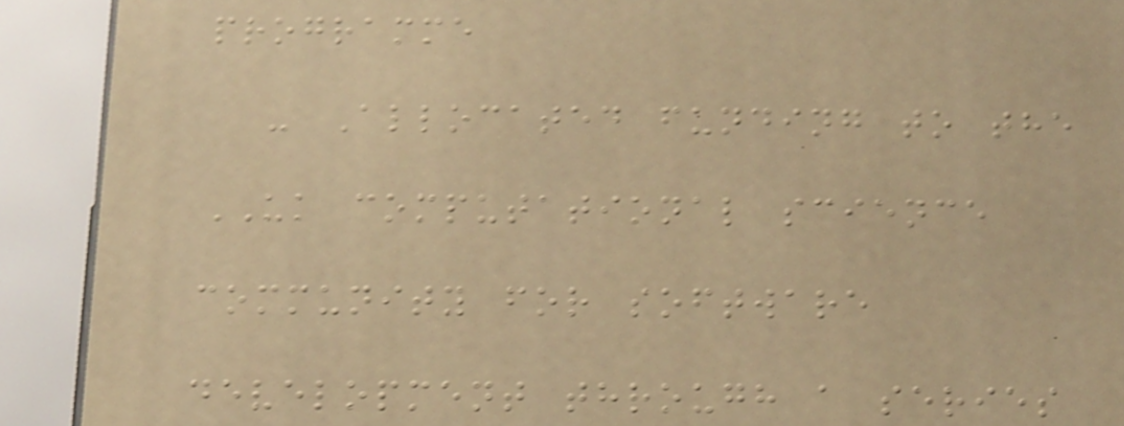programme
- Allocated funding to the
UK computational science
community for software
development through a series
